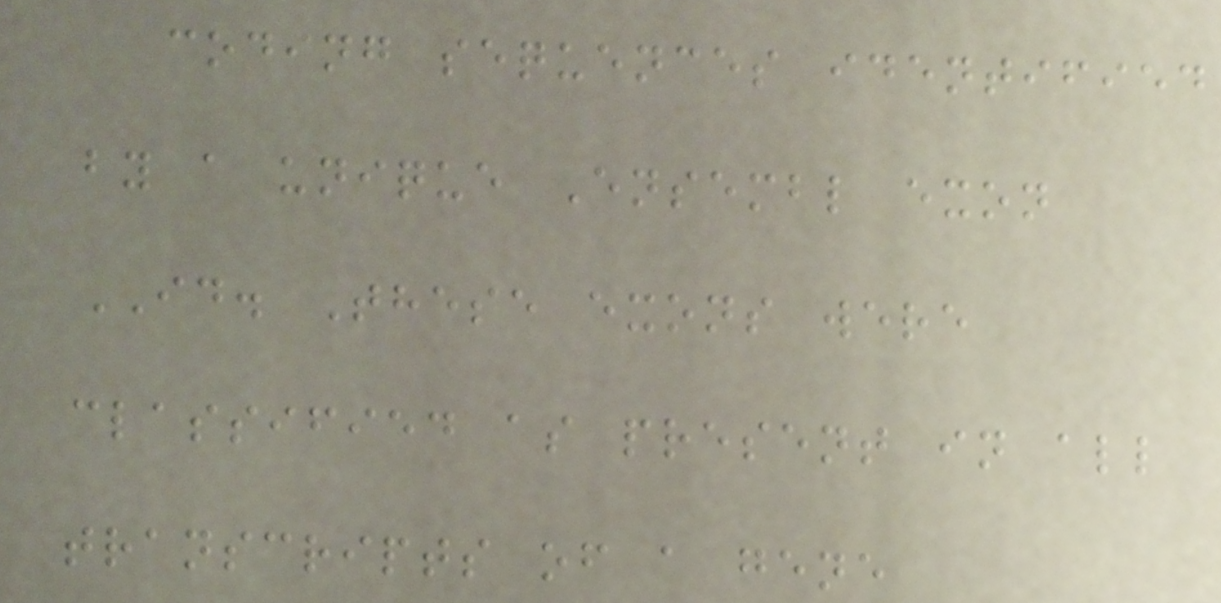coding sequences identified
by a unique Ensembl exon
ID. These exons were
classified as present in all
transcripts of a gene
